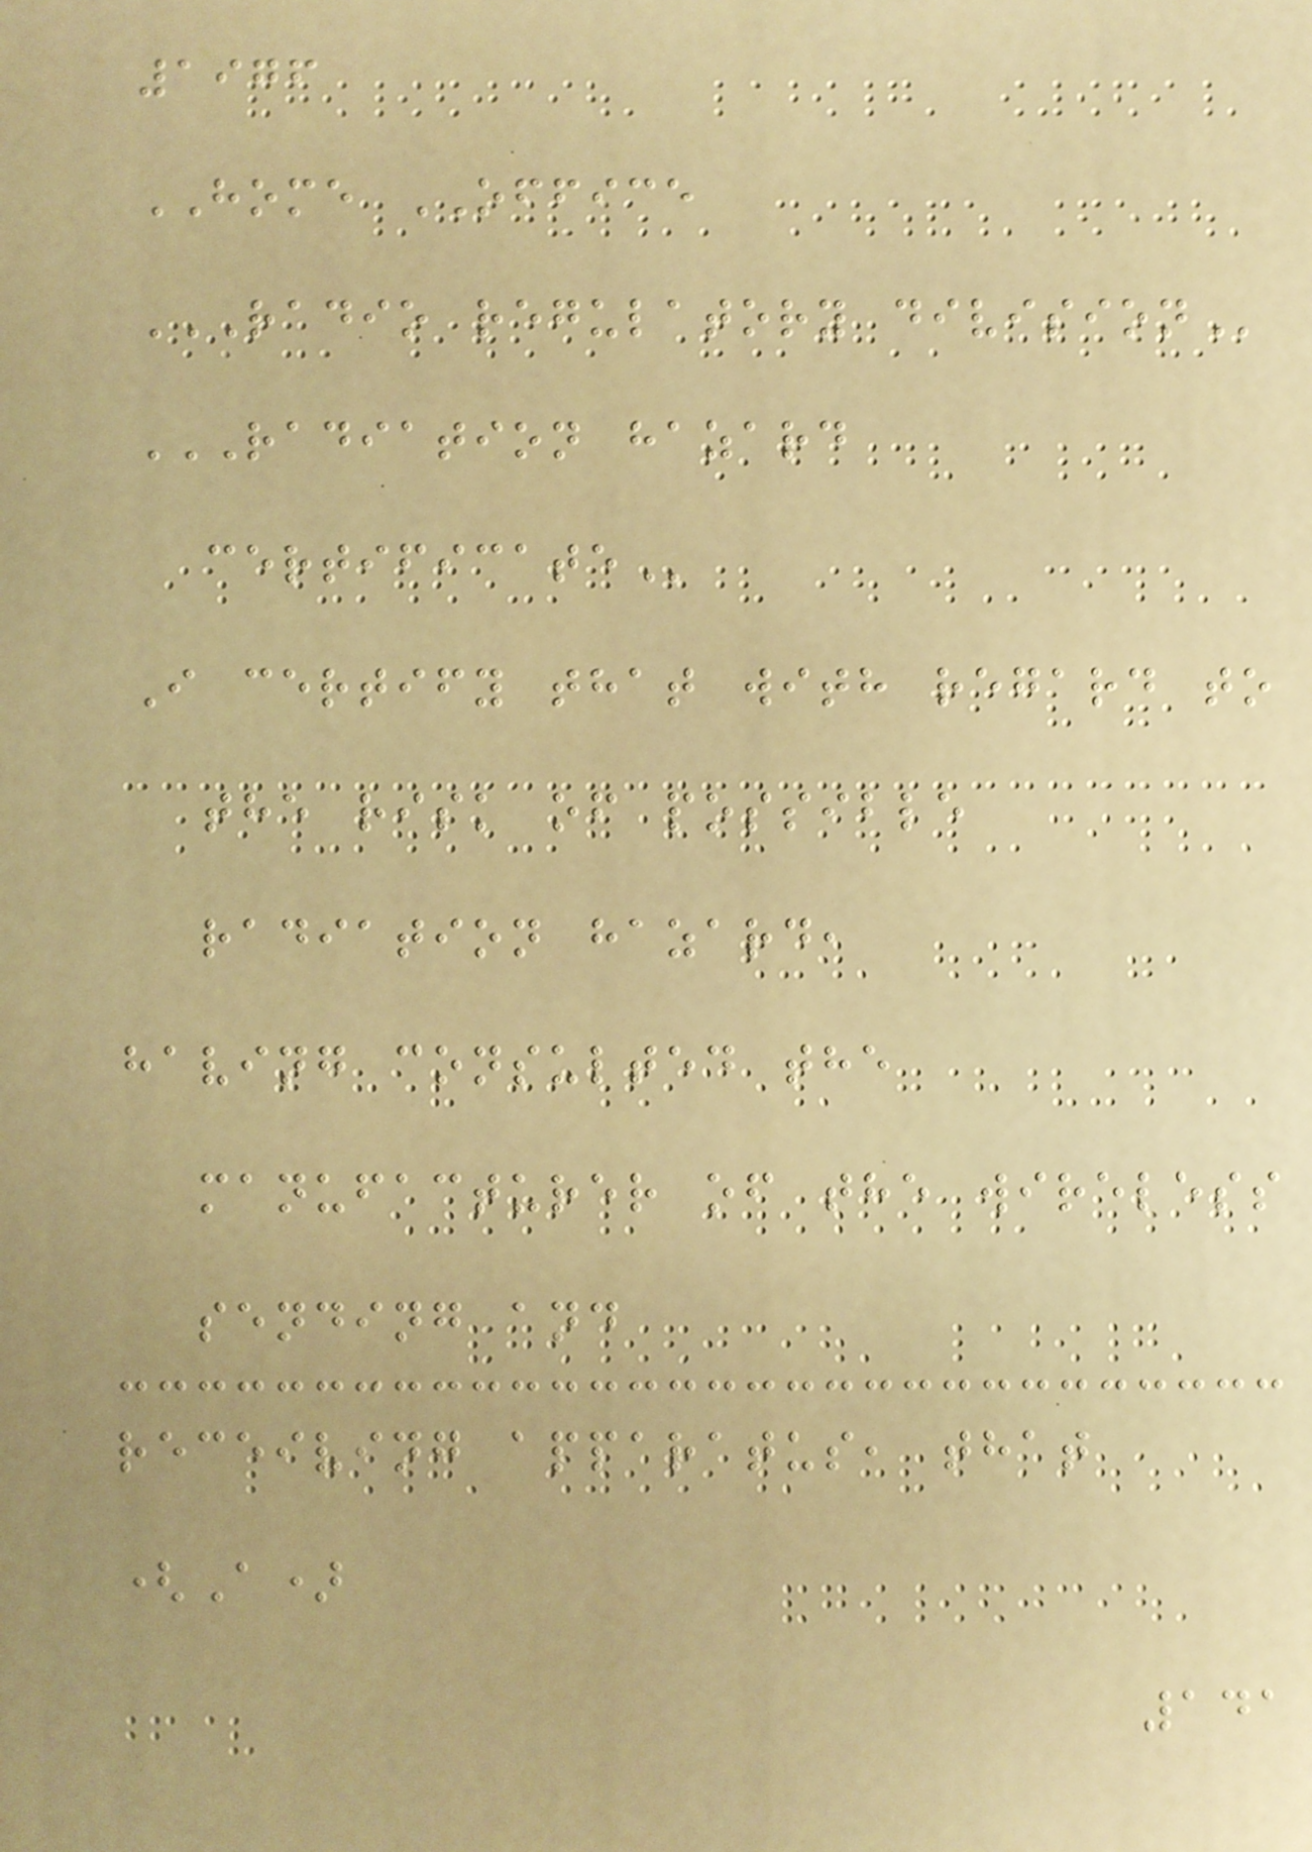1976
HOME OFFICE
RADIO REGULATORY DIVISION
RADIATION HAZARD
CERTIFICATE
I certify that with regard to
the risk of possible
radiation hazard,
having consulted the
manufacturer of the wireless
sending and
receiving apparatus, that
(A)
141
